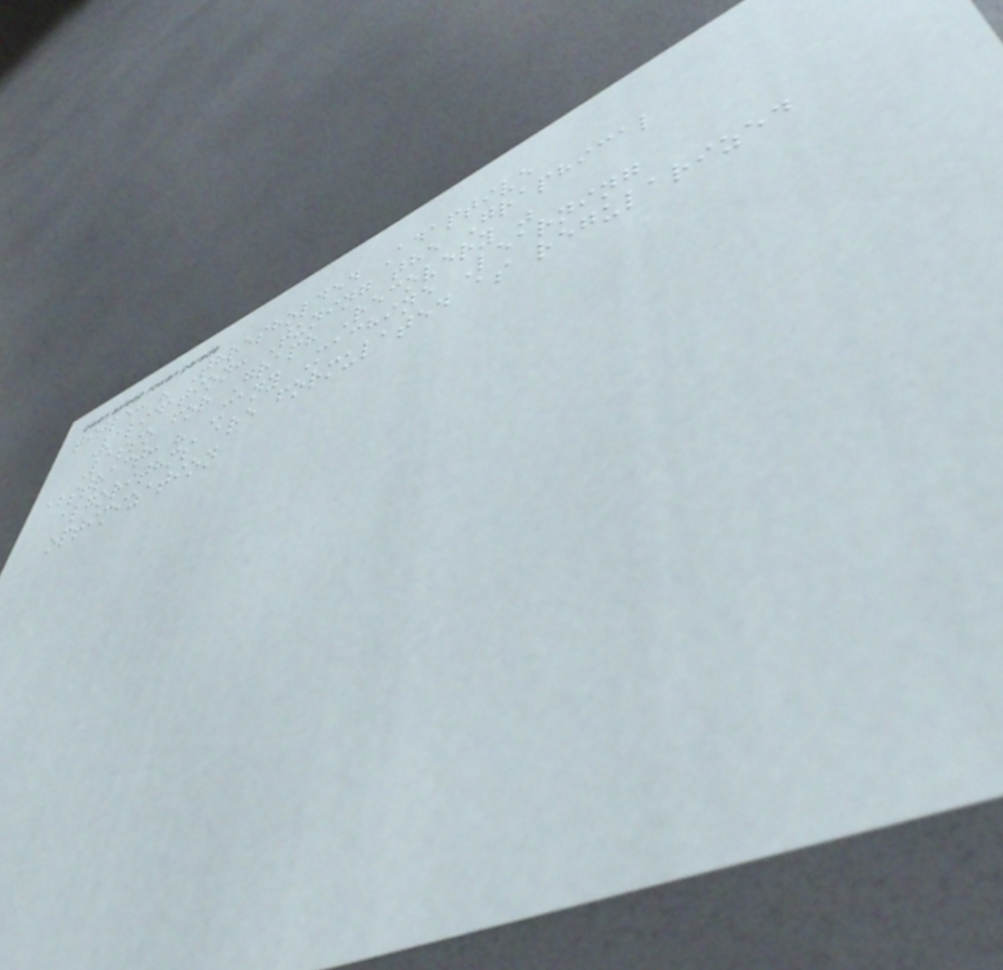title: " Thresholded Adaptive
Validation: Tuning the Graphical
Lasso for Graph Recovery "
abstract: " Many Machine Learning
algorithms are formulated as regularized
optimization
